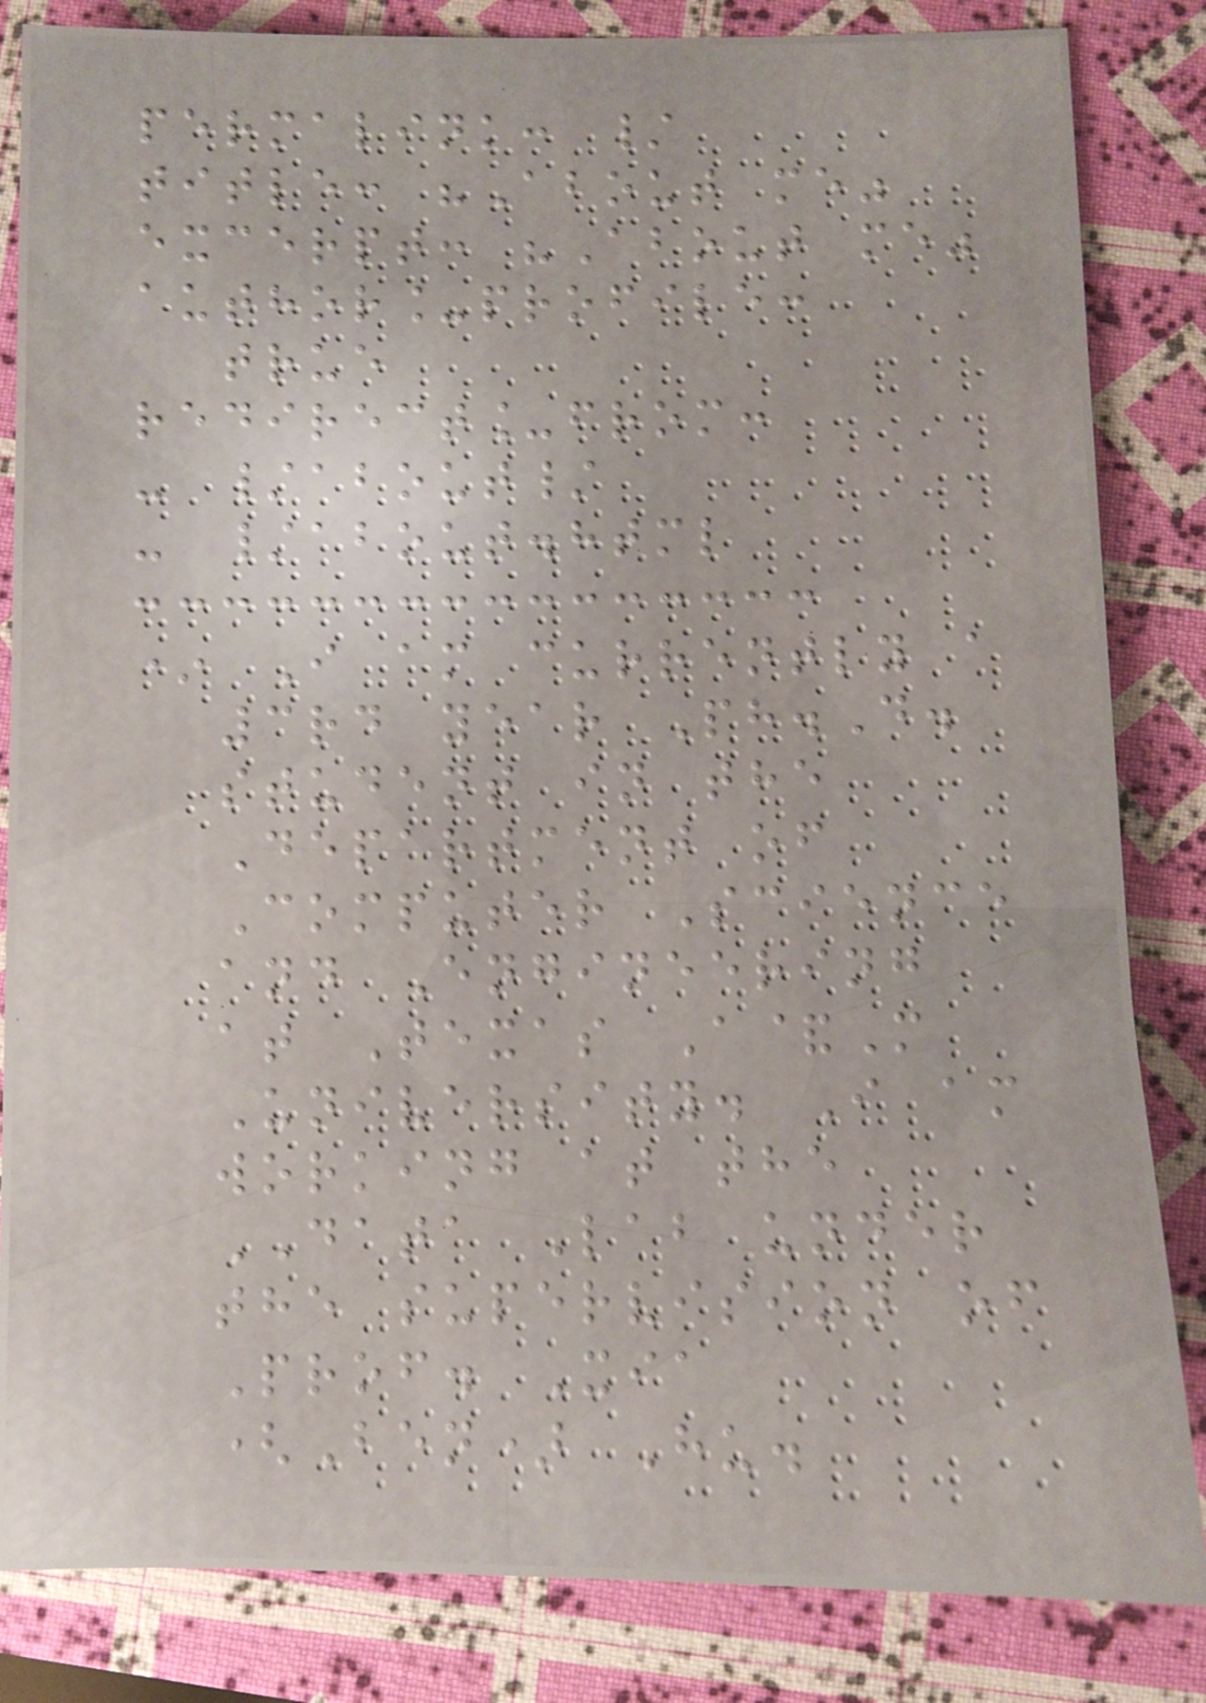permalink: /
title: "About me"
excerpt: "About me"
author_profile:
true
redirect_from:
- /about/
- /about.html
* I am currently a
3rd year Ph.D.
student in the
Department of
Computer Science
and Engineering
at Texas A&M
University. I am
working at the
DATA Lab under
the supervision of
Prof. Xia
(Ben) Hu.
